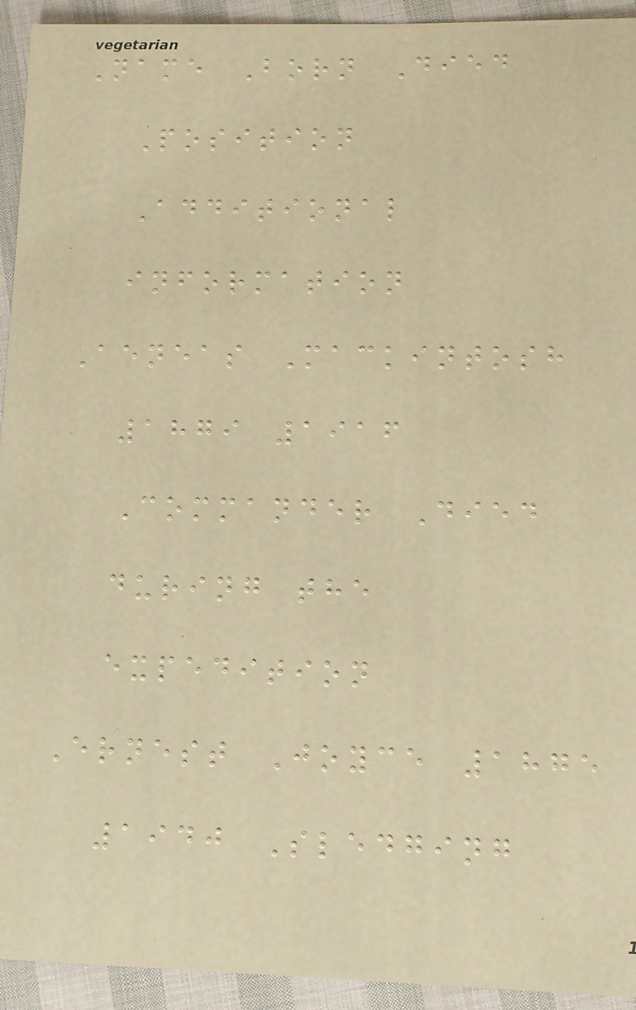Name Born Died
Position
Additional
information
Aeneas Mackintosh
1879 1916
Commander Died
during the
expedition
Ernest Joyce 1875
1940 Sledging
